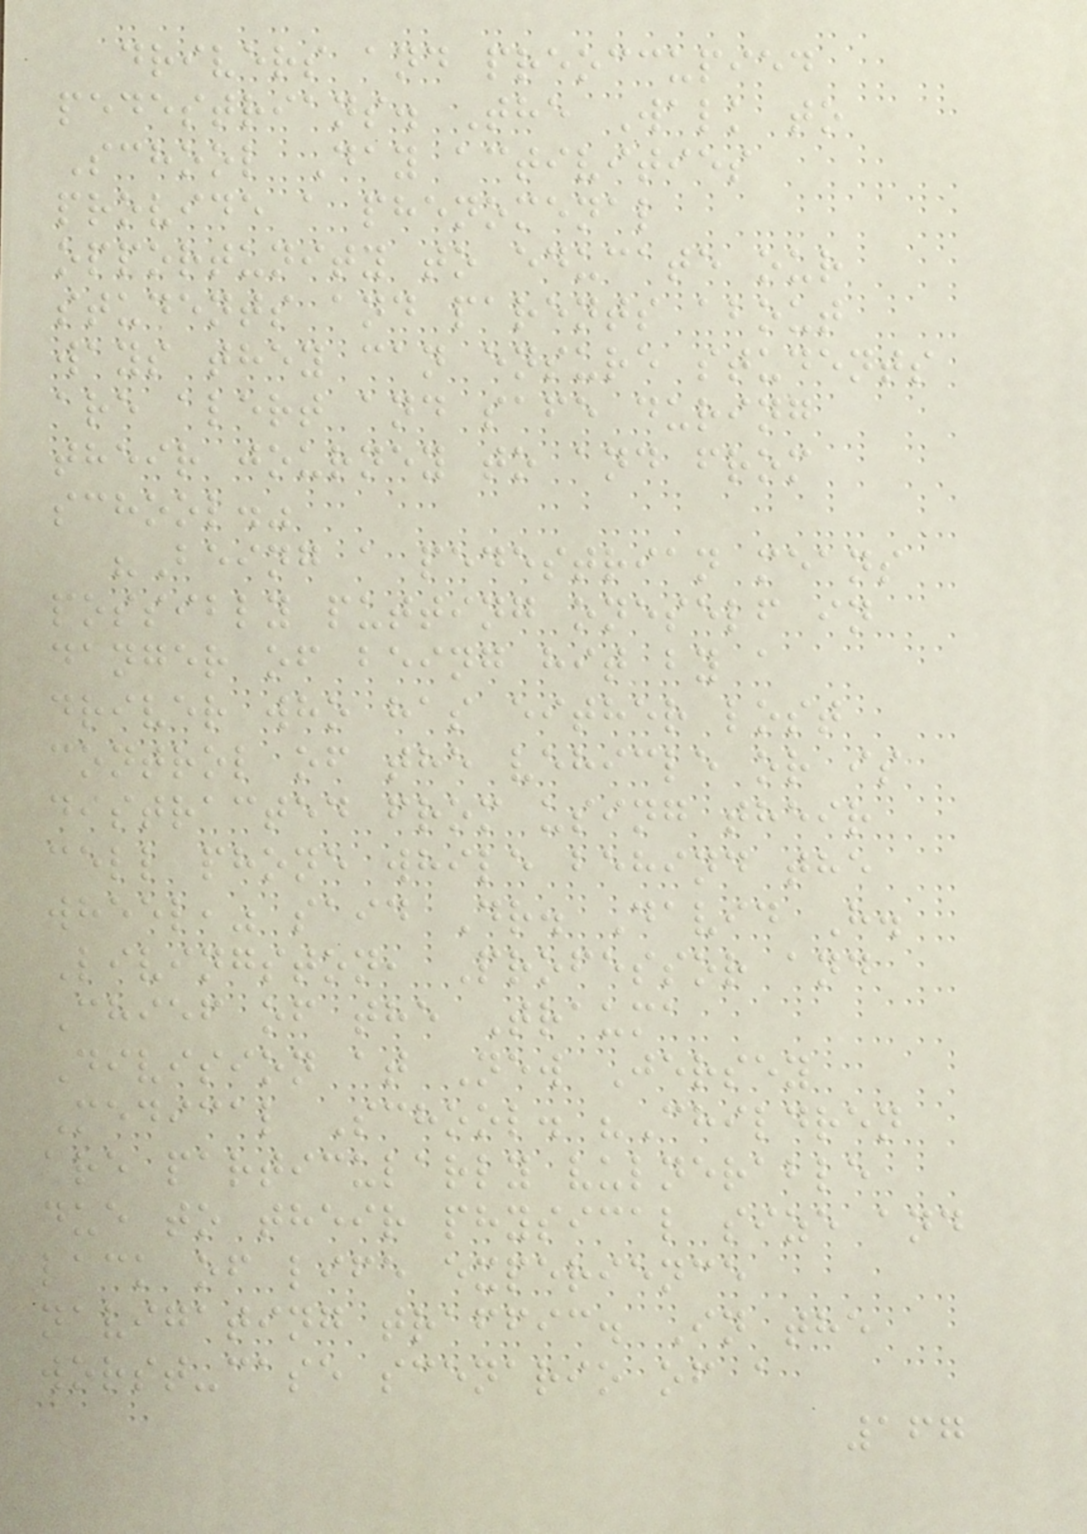drivers and preoccupied
pedestrians. The Walk to
School Day activities
provide a phenomenal
opportunity to educate our
students and parents about
ways they can ensure students
are alert and safe during
their journey to and from
school."
"Being a pedestrian means
possibly putting oneself in
danger of being hit by a
driver who has either lost
control of the vehicle or is
distracted from using their
cell phone while behind the
wheel," said Dr. David H.
Livingston, Professor and
Chief of the Trauma
Division at New Jersey
Medical School. "Children
are particularly vulnerable
due to their physical size and
lack of life experience
navigating traffic. In the
worst-case scenario of a
167
